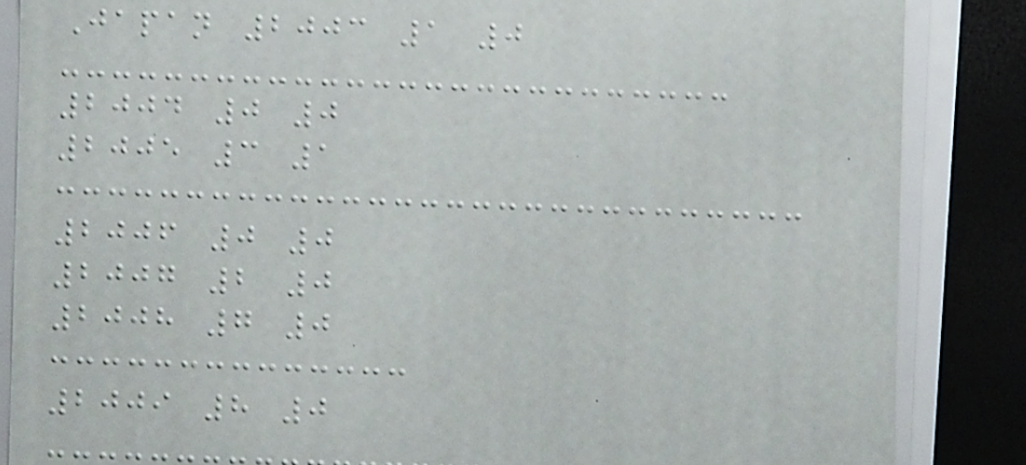Japan 2003 1 0
2004 0 0
2005 3 1
2006 0 0
2007 2 0
2008 7 0
2009 8 0
